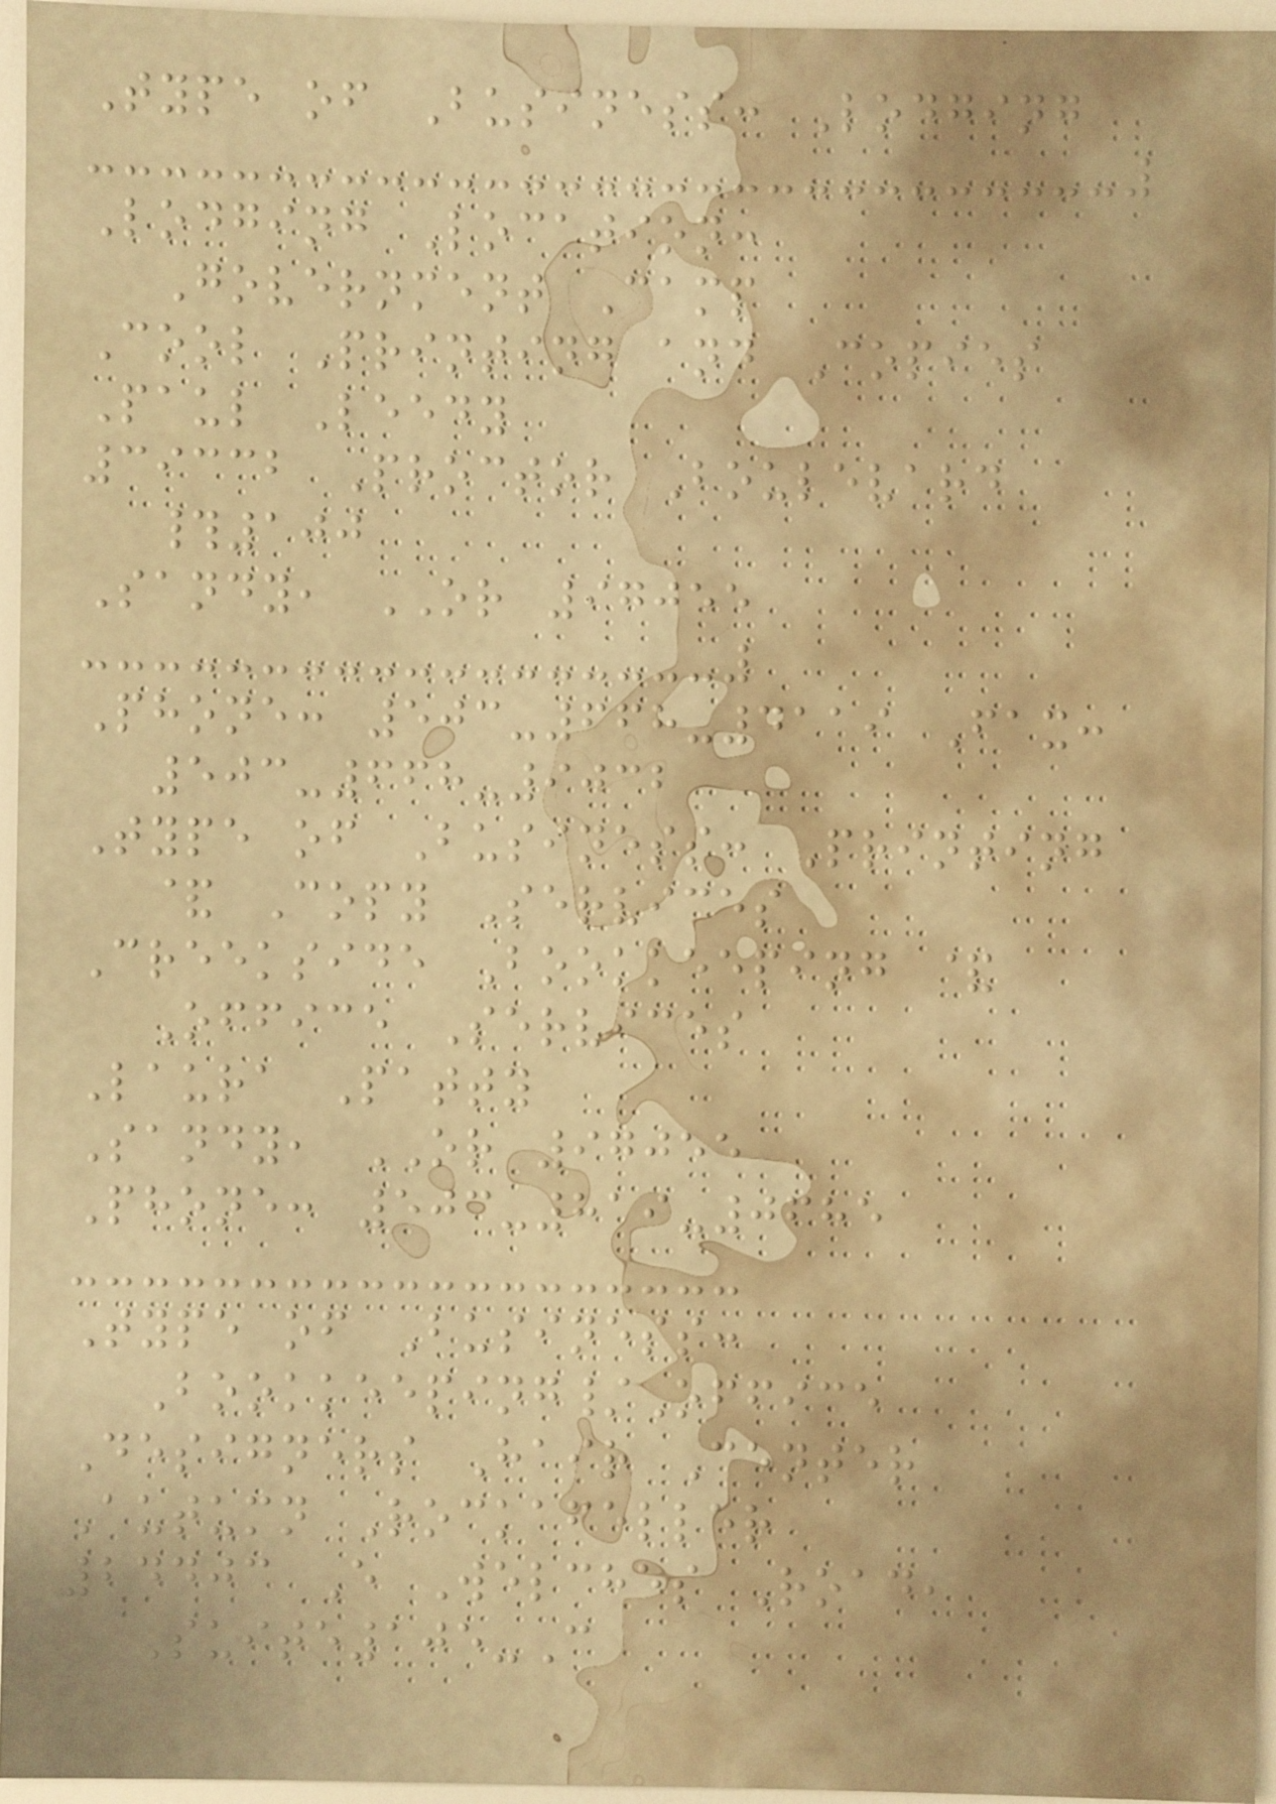Type of Business: Lodging
Lodging Location:
Government Camp
Cool Printing and Copies
Paul Leedy
39332 Proctor Boulevard
#100
Sandy, OR 97055
Phone: 503-668-4119 Fax:
503-668-9032
Type of Business: Printing
& Copy Services
Creekside Bookkeeping &
Office Services
Laura Patty
Sandy, OR 97055
Phone: 503-819-0685
Type of Business:
Bookkeeping/Office
Designers Hair Center
Autumn Rockafeller
24403 E Welches Road,
Suite105-C
